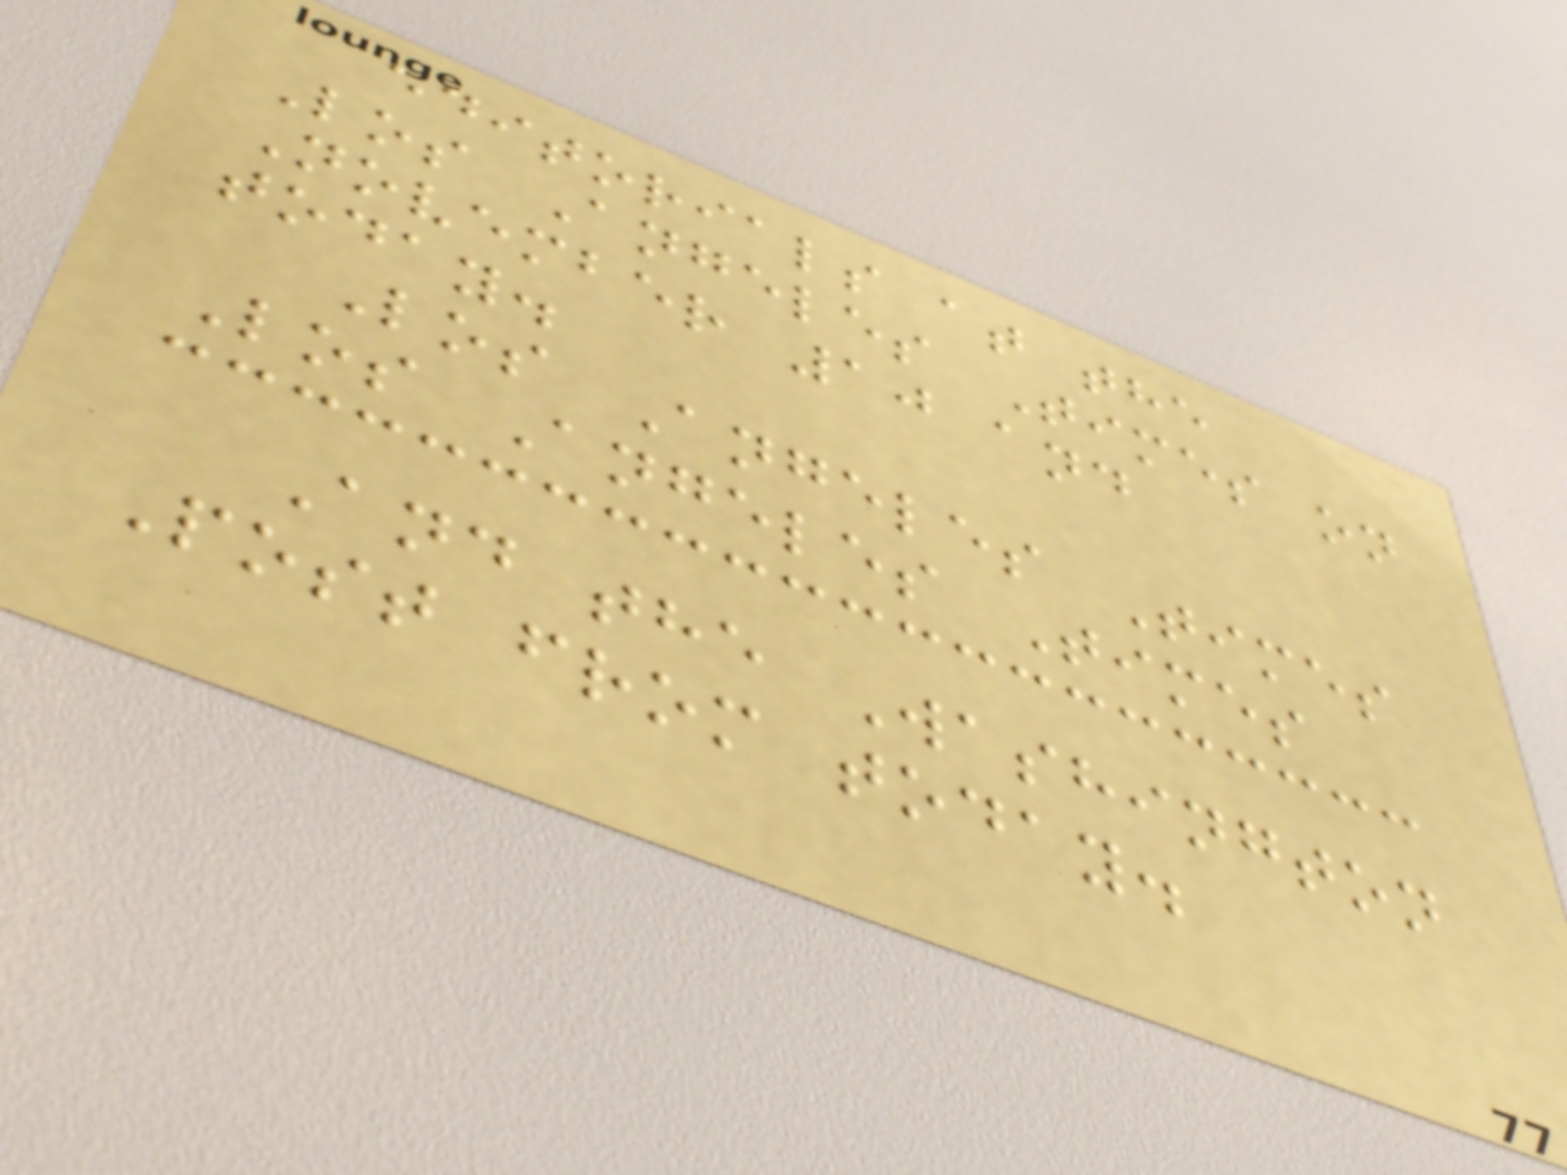editorials at the
Los Angeles Times on
November 10 and
today.
Los Angeles Times
Los Angeles Times
And the Washington
Post from today.
